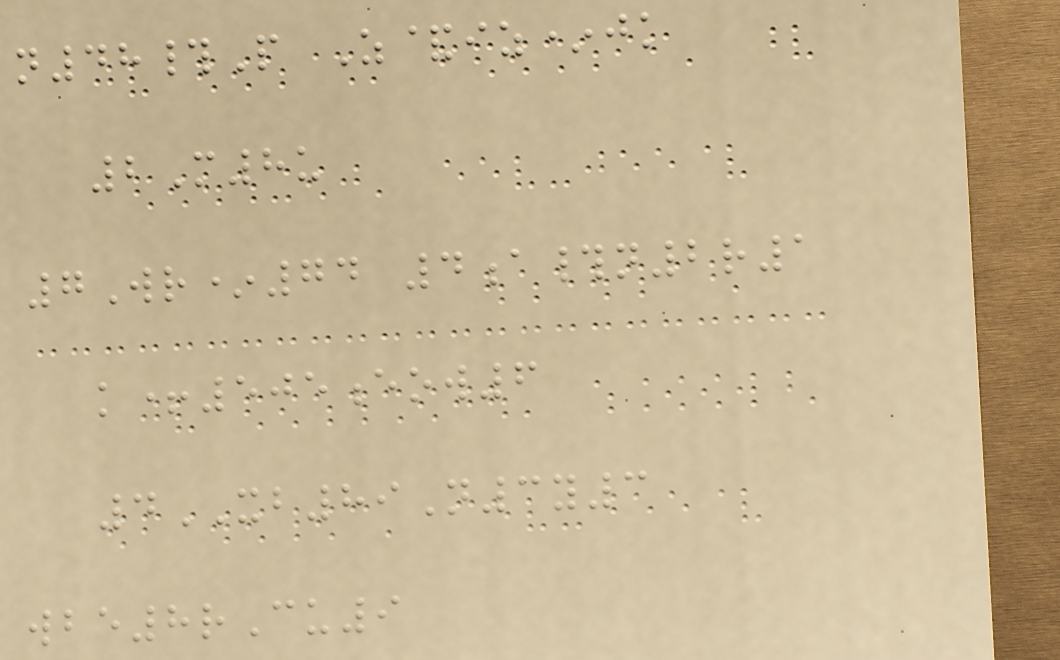n48#P Z&iz*jk
2M8u
7Wr*74 4a#n2r1
k+505eow6
4XB89N3y3
wbe8rCu9
